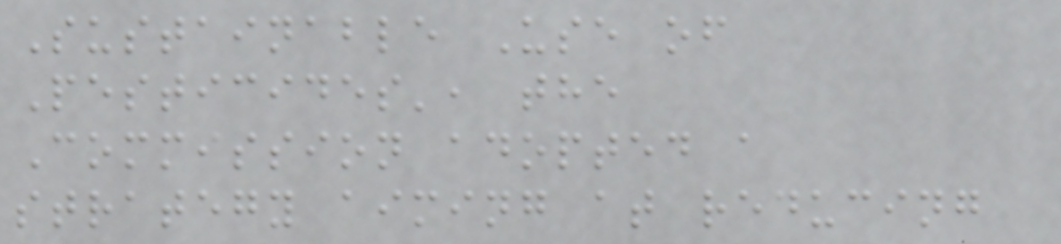Sustainable Use of
Pesticides', the
Commission adopted a
strategy aiming at reducing
